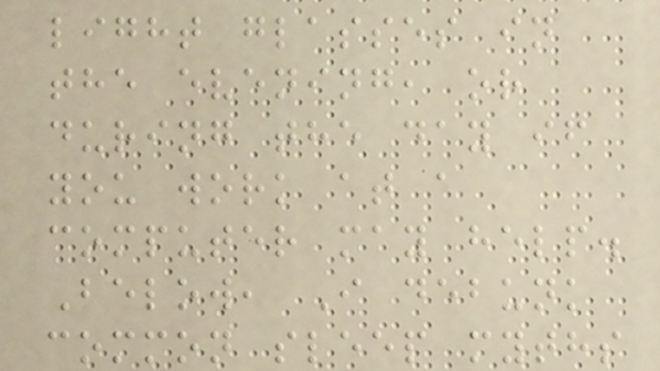light glasses in
the evening, or
during the day if
you work at a
computer may help.
Below, I debunk
common sleep myths
